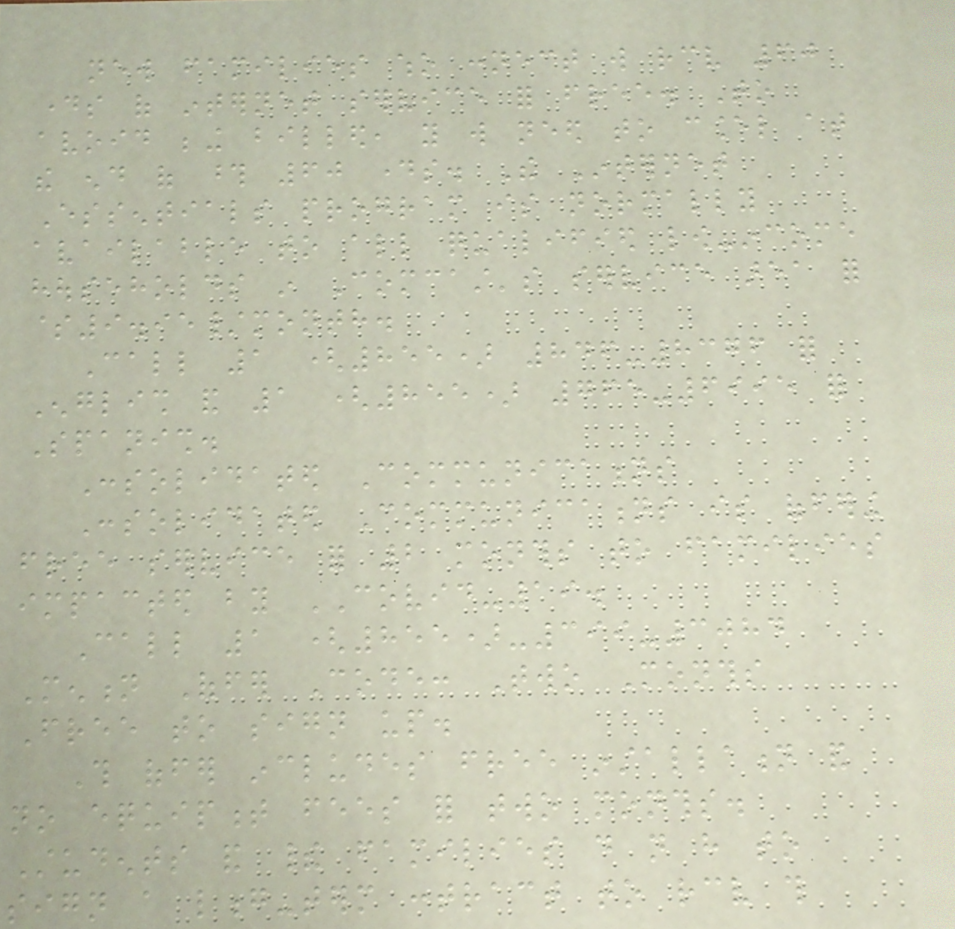new families who connect will receive 60
days of internet service for free. To
avoid being billed, you will need to cancel at
the end of those 60 days. The Internet
Essentials program is normally
available to all qualified low-income
households in Comcast's service area for
$9.95/month.
Call 1 (855) 846-8376 for
English and 1 (855) 765-6995 for
Spanish.
Consolidated Communications
Consolidated Communications is offering
free service for 2 months to families
impacted by COVID-19.
Call 1 (855)-399-3084
Mention Offer Code: Two Months
Free to sign up.
This offer includes free installation and
no equipment fees for two months.
Students and their families do not have to
sign a long-term contract to receive this
